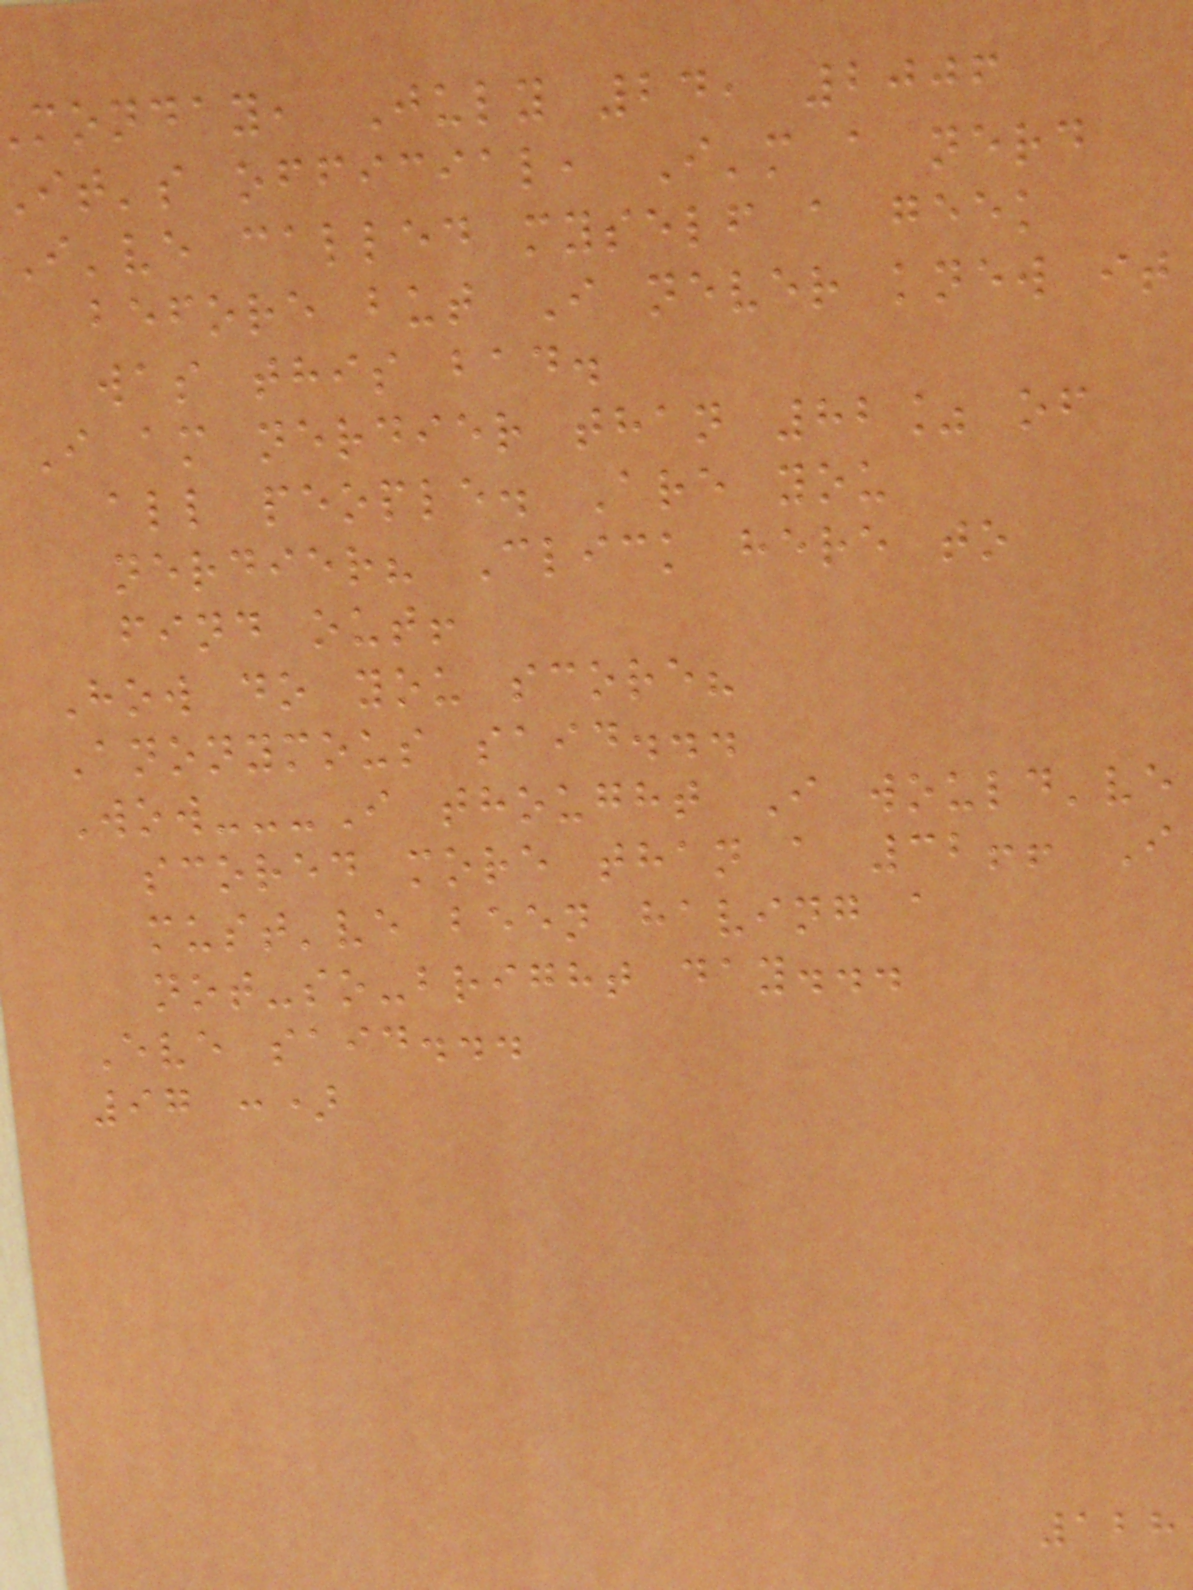monday, July 24, 2006
it's official, I'm a nerd
I've called myself a geek
before but I never knew it
was this bad.
I am nerdier than 82% of
all people. Are you
nerdier? Click here to
find out!
How do you score?
Anonymous said...
Wow---I thought I would've
scored more than a 32!! I
must've been having a
not-so-bright day...
Eve said...
97 :)
128
